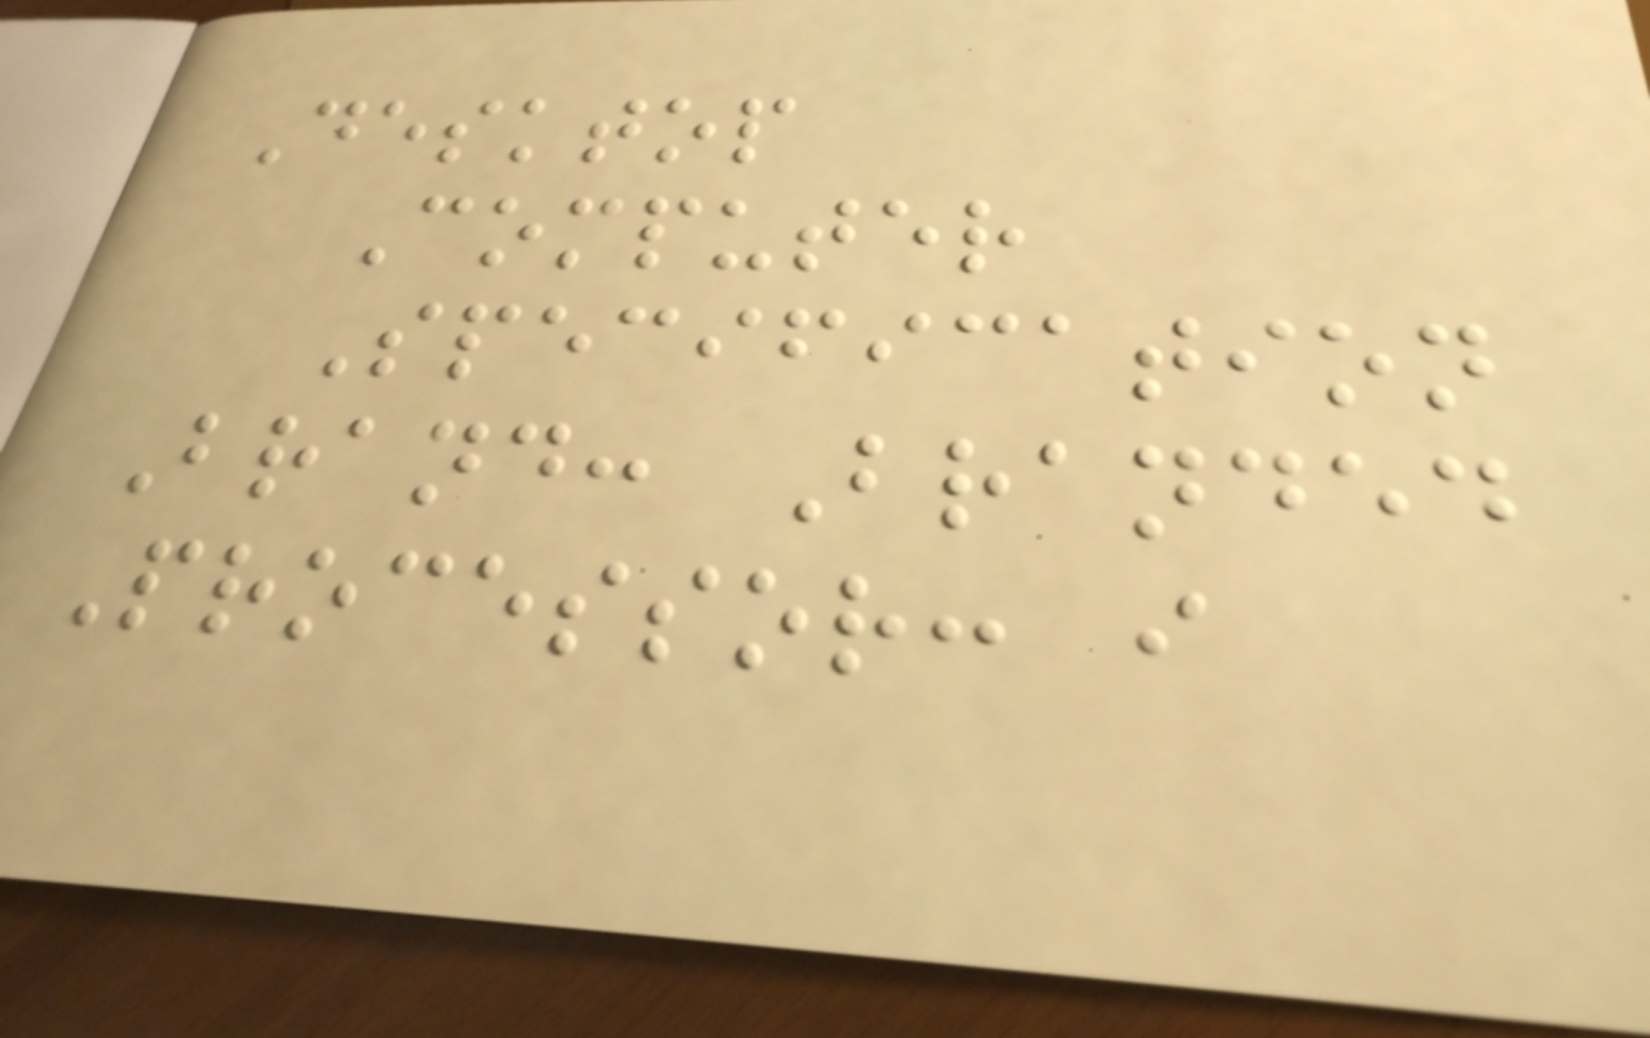Desktop
Computer
Specification
Brand: Branded
Processor: i
